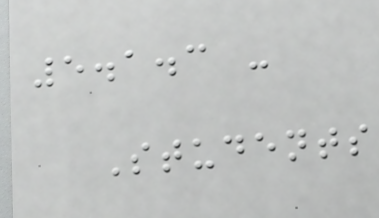5.1.3 -
Students
